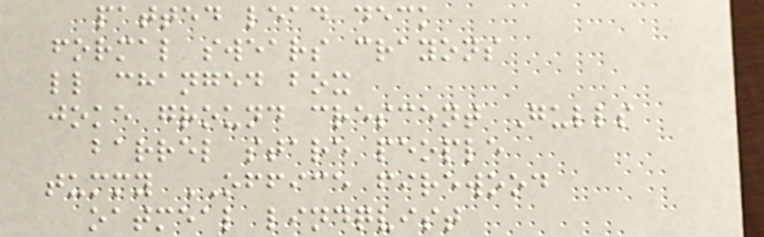patted lead deck
formal swears crayons
ll changed box
joke ground crescent Gulls
barrel stare people
tummy OFFICE firewood
oatmeal lindqvist
